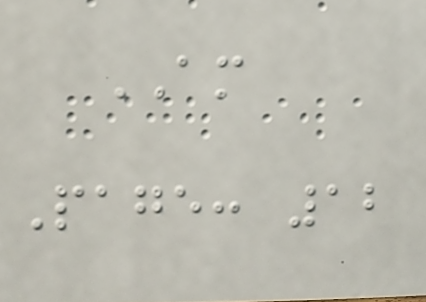AM
Page: 12
